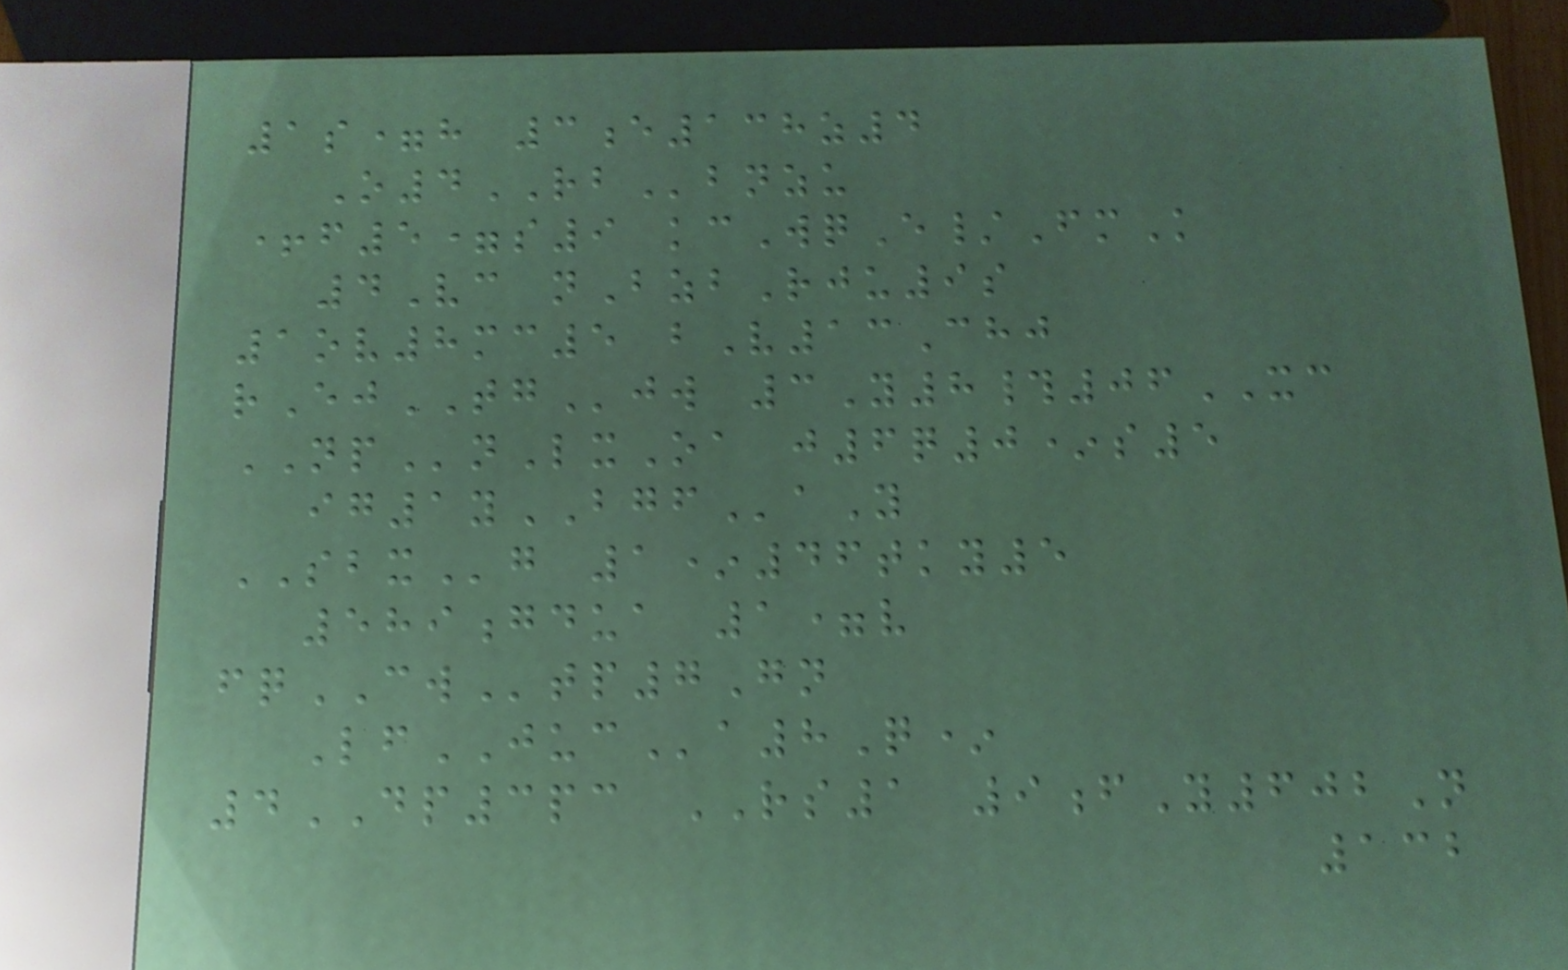1s=h 3e138z4
O4RBbnzu
+f5=s9 kcWqE/FmK
4Vc nBzbRju9s
1ov8mc5 bV13Chj
rEjTGjw 3Y8#06XC
NPnLxOa j6q0*s5
ig1yBGFaY
SBXg 1*46tky5
589gdua 1=v
fqCWtp7Gn
LfJUCa8Q*
4DP3pc RS1 9fY602N
132
